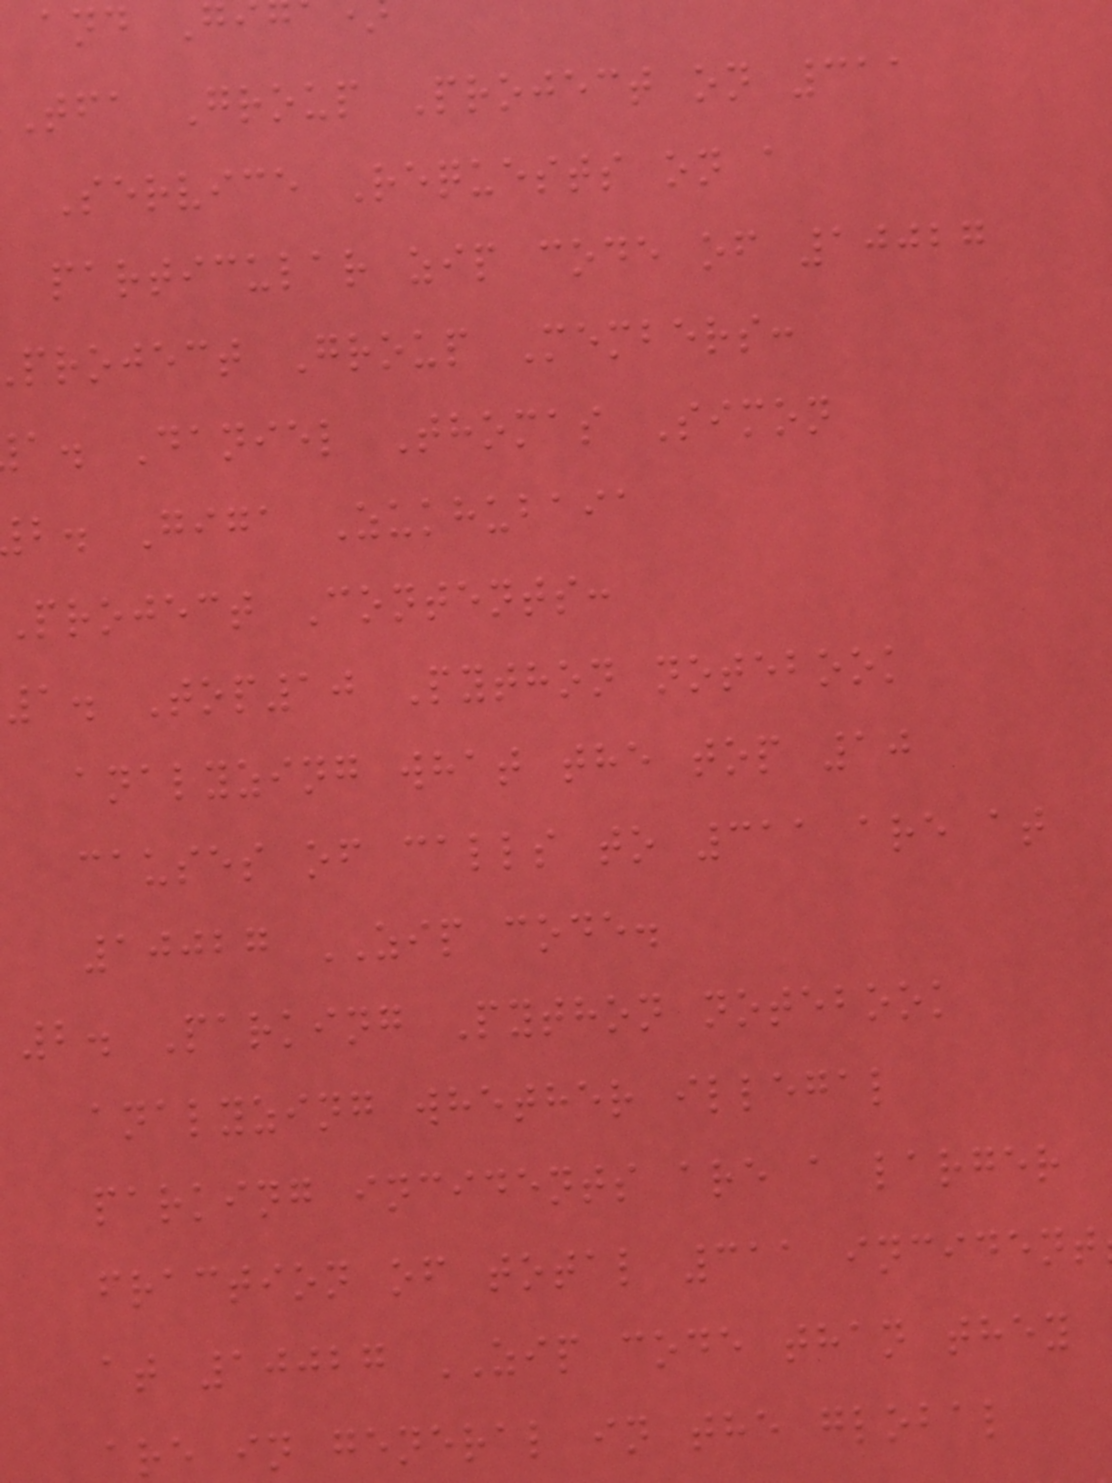and G
tfa Group Project on 311
Service Requests on a
particular zip code of 10027
project Group Members:
a. Daniel Thomas Simon
b. Giga Zukhubaia
Project Contents:
1. Top10 Python notebook
analyzing what the top 10
causes of calls to 311 are at
10027 ZIP code.
2. Parking Python notebook
analyzing whether illegal
parking incidents are a larger
fraction of total 311 incident
at 10027 ZIP code than they
are in general in the global
